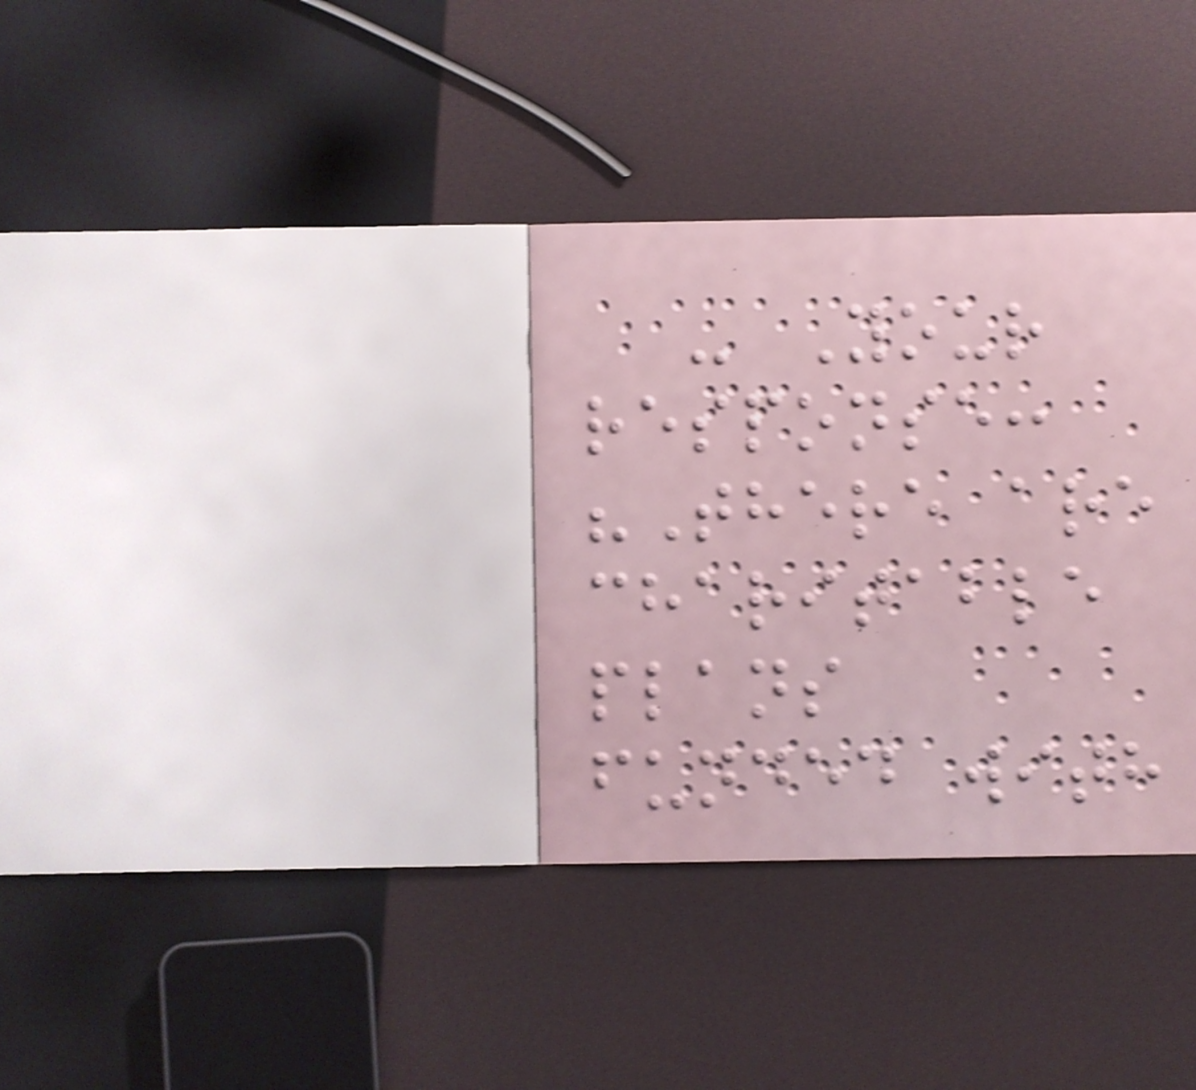- Your
response:
"There are
charitable
plans
funded with
